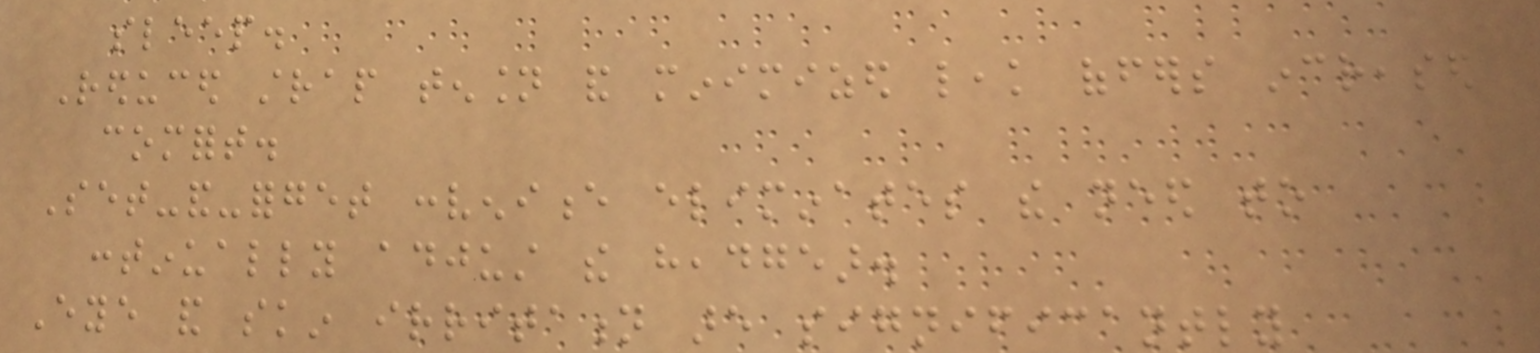sleep.
Reduced strap tension and minimized leak offers increased
comfort.
Set-and-forget convenience eliminates the need to
continually adjust the headgear.
Eye and skin irritation are significantly
